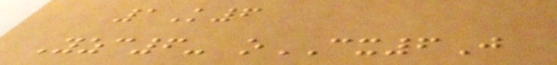1K6
Yzc6- oCX6J
